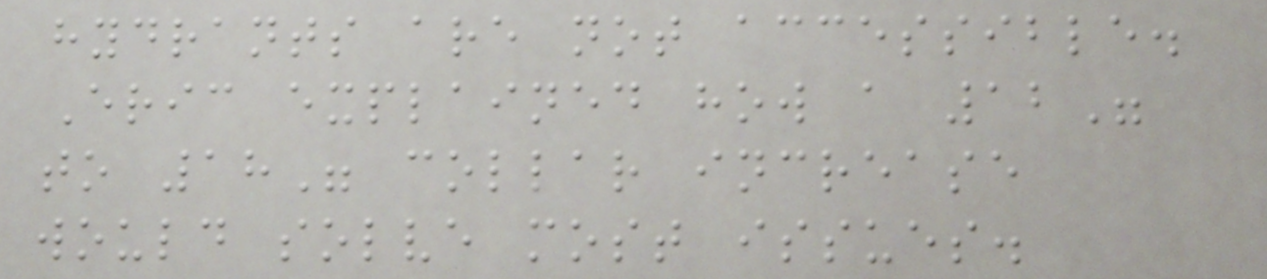hydrants are not accessible.
Eric explained how a 12"
to 18" collar increase
would solve most issues.
